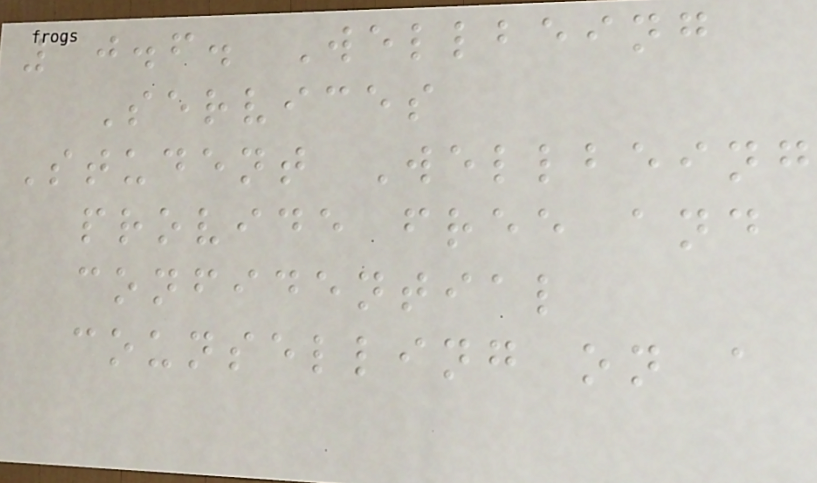10.6. Wellbeing
Services
Student Wellbeing
provide free and
confidential
counselling on a
